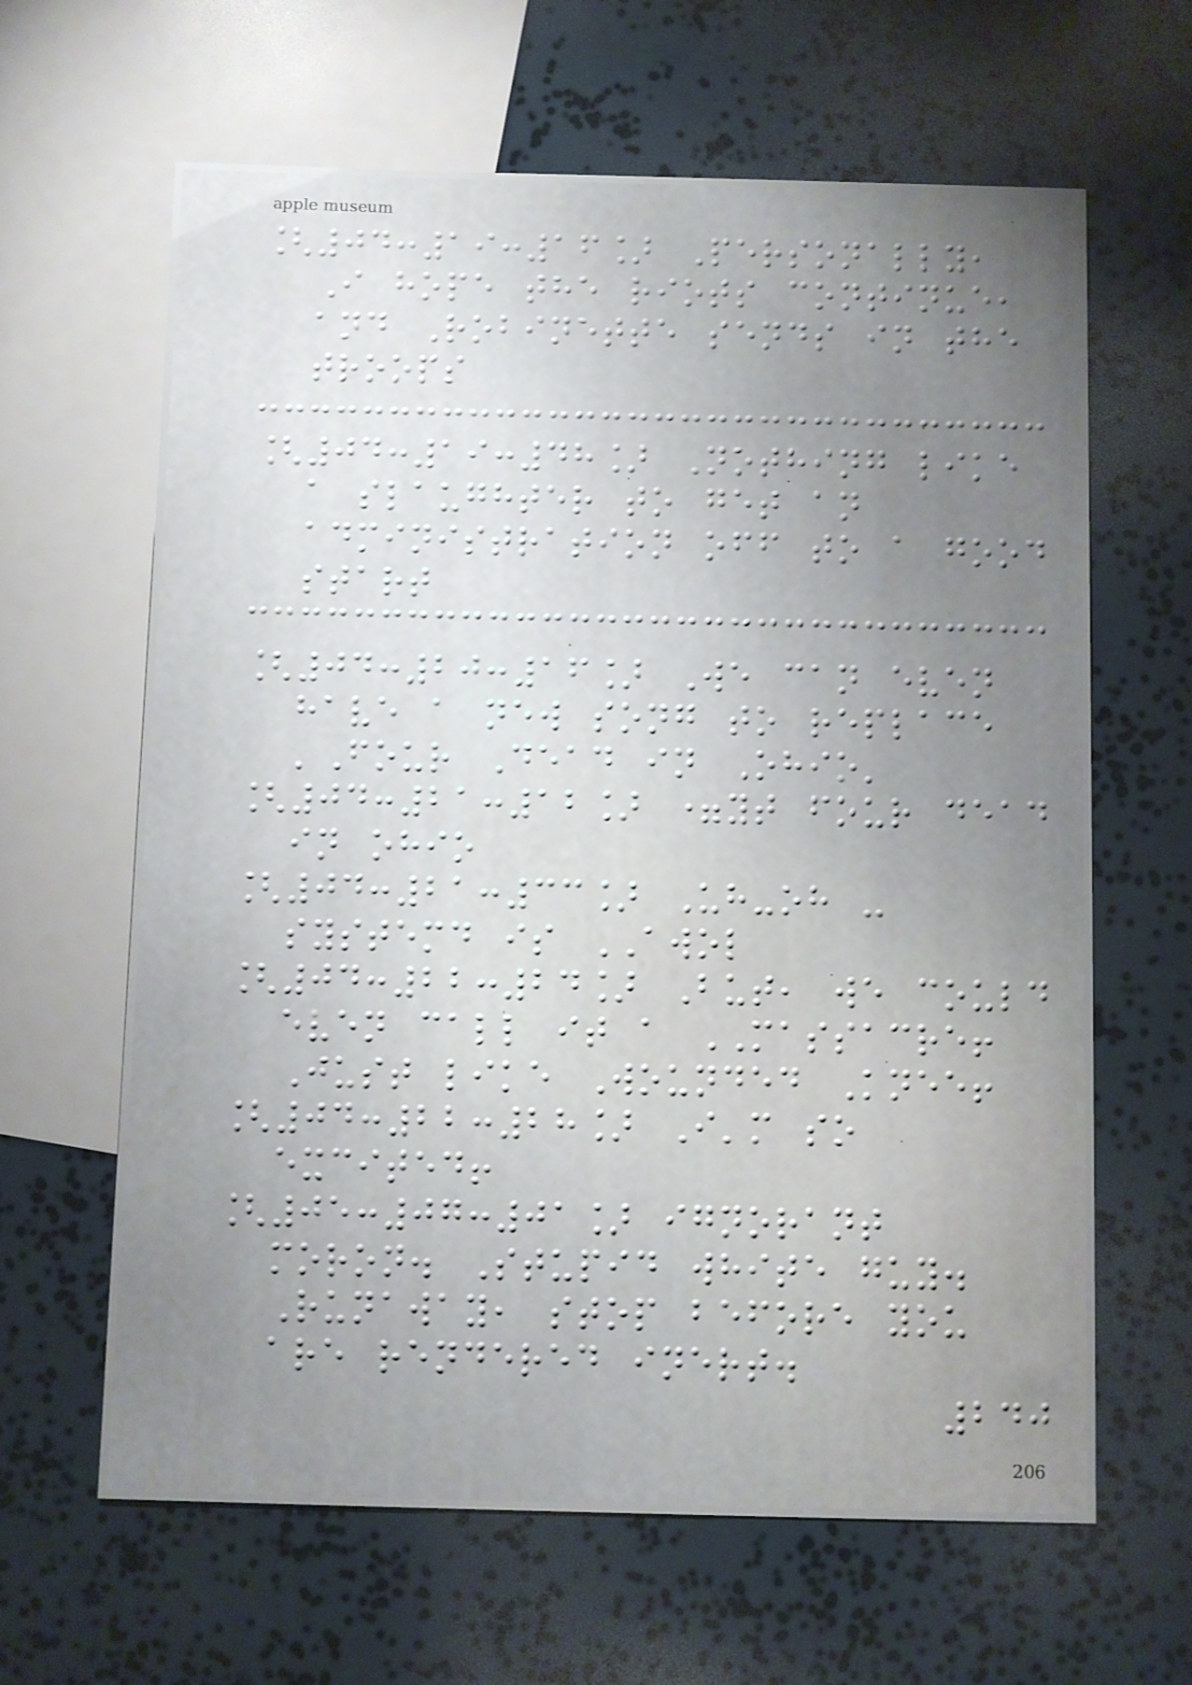[04:19:16] Personally,
I hope the riots continue,
and Robinette sends in the
troops
[04:19:48] Nothing like
a slaughter to get an
administration off to a good
start
[04:20:16] We can even
have a new song to replace
'Four Dead in Ohio'
[04:21:12] =yt four dead
in ohio
[04:21:33] Uh-oh -
systemd is AWOL
[04:22:24] But, we could
even call it a MASSACRE!
Just like Wounded Knee!
[04:22:28] I'm so
excited!
[05:07:01] ignorant
moron. Stupid white guy.
Runaway, stop before you
are rendered inert.
240
